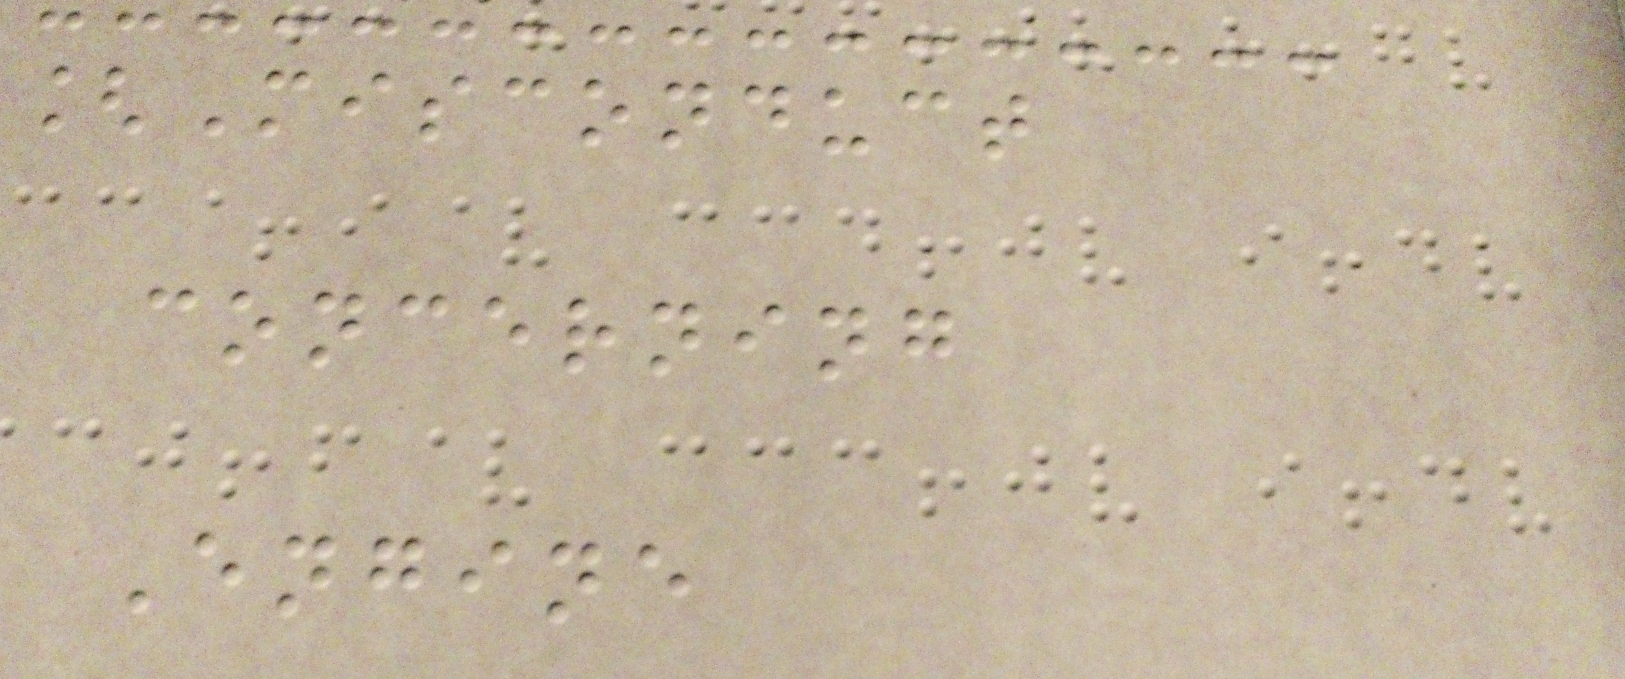[Misconduct
concerning
Engine
